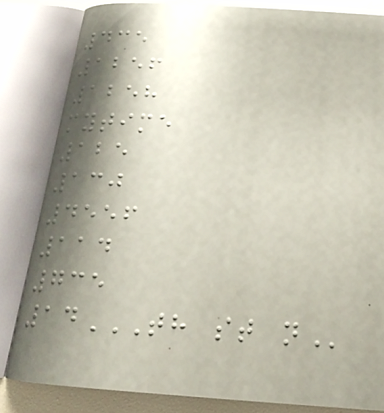435
1256
1258
mytime
125
130
4556
114
735
14TH ST N
